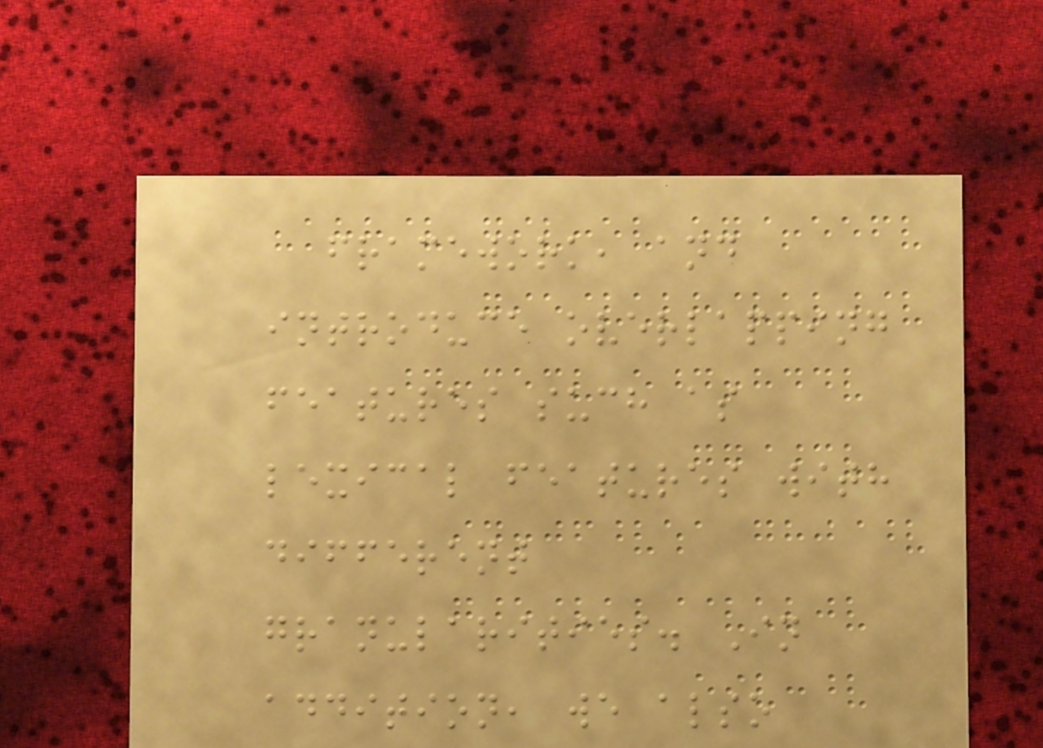framework, and
introduce overlapping
features such as
lexical features with
different
granularities. In
addition, we also
